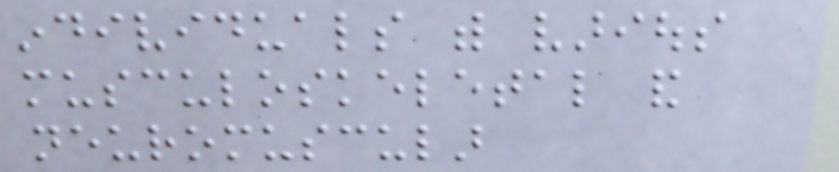individuals with various
musculoskeletal and
neuromuscular
